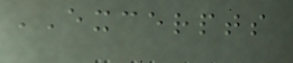EXCERPTS
